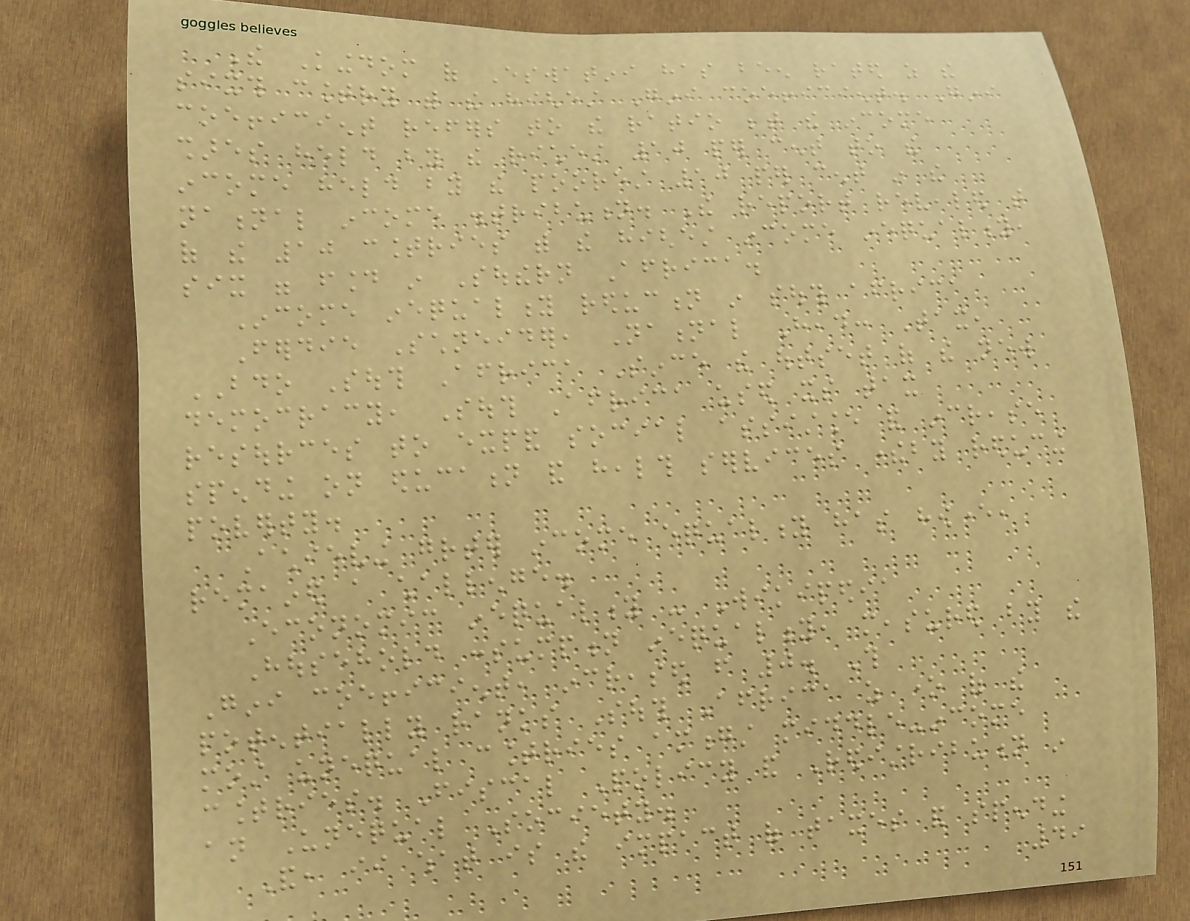The Kingdom of Eswatini has been rated as the
sixth country with the highest Gini coefficient. Gini
coefficient refers to the ratio between the income
shares held by the richest 10 per cent to the
income held by the poorest 10 per cent in the
national income distribution. The report revealed that
of the 10 countries with the highest income inequality,
six were found in Southern Africa.
Income inequality reduction in south africa
Ferdie Schneider, National Head: Tax,
BDO South Africa Since the outset of the new
democracy, South Africa used its tax
resources to expand social assistance and increase
spending on education and health services thereby reducing
poverty.
Achieving greater income equality has however,
remained a challenge.
Economic inequality - Wikipedia
Household consumption inequality, measured by the
Gini coefficient, increased from 0. This
potentially ranks South Africa as one of the
most unequal countries amongst middle-income
countries. Fiscal Policy and Redistribution in
an Unequal Society.
And, ii what is the impact of taxes and spending
49
